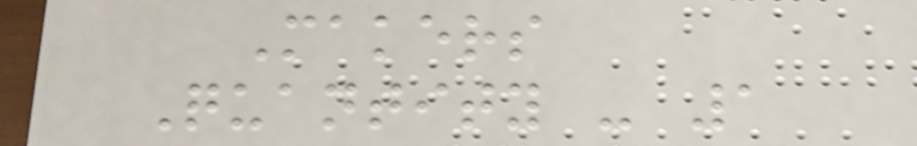Makers
Quantity - 1
